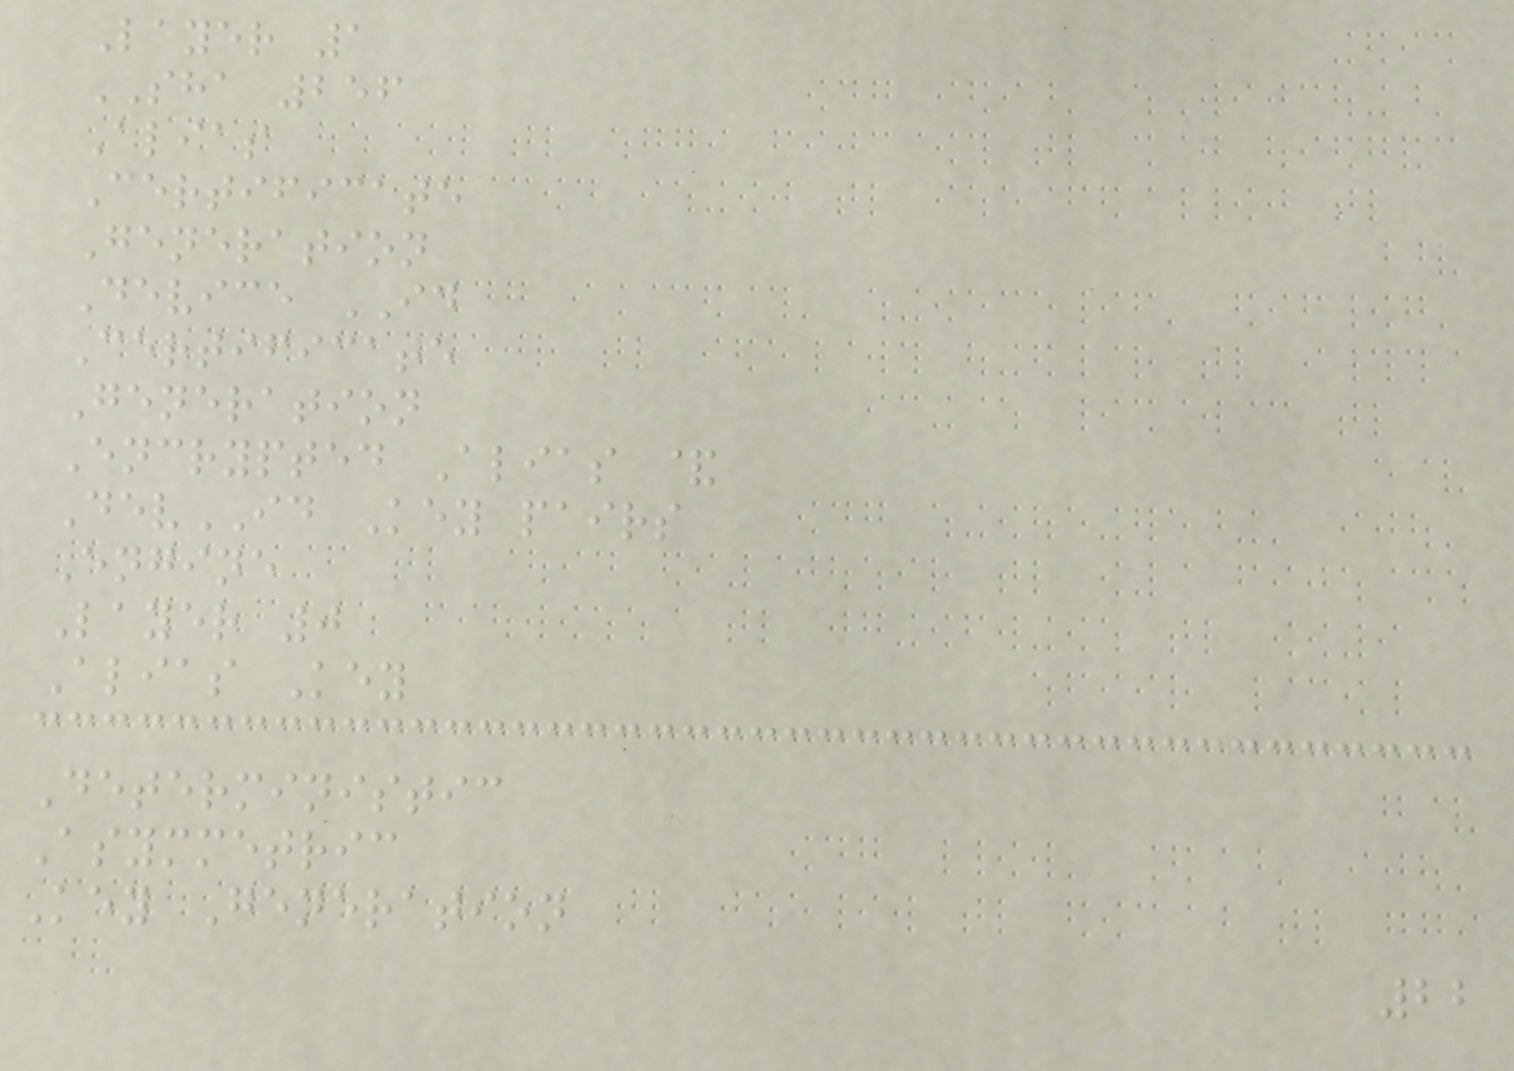Layer 1
SHA 256
Alias
Certificate
Generation
Device ID
Certificate
Generation
Encrypted Alias &
DevID Key pairs
Engine
Layer 0
Alias Key
Deterministic
Asymmetric
Key Generation
22
